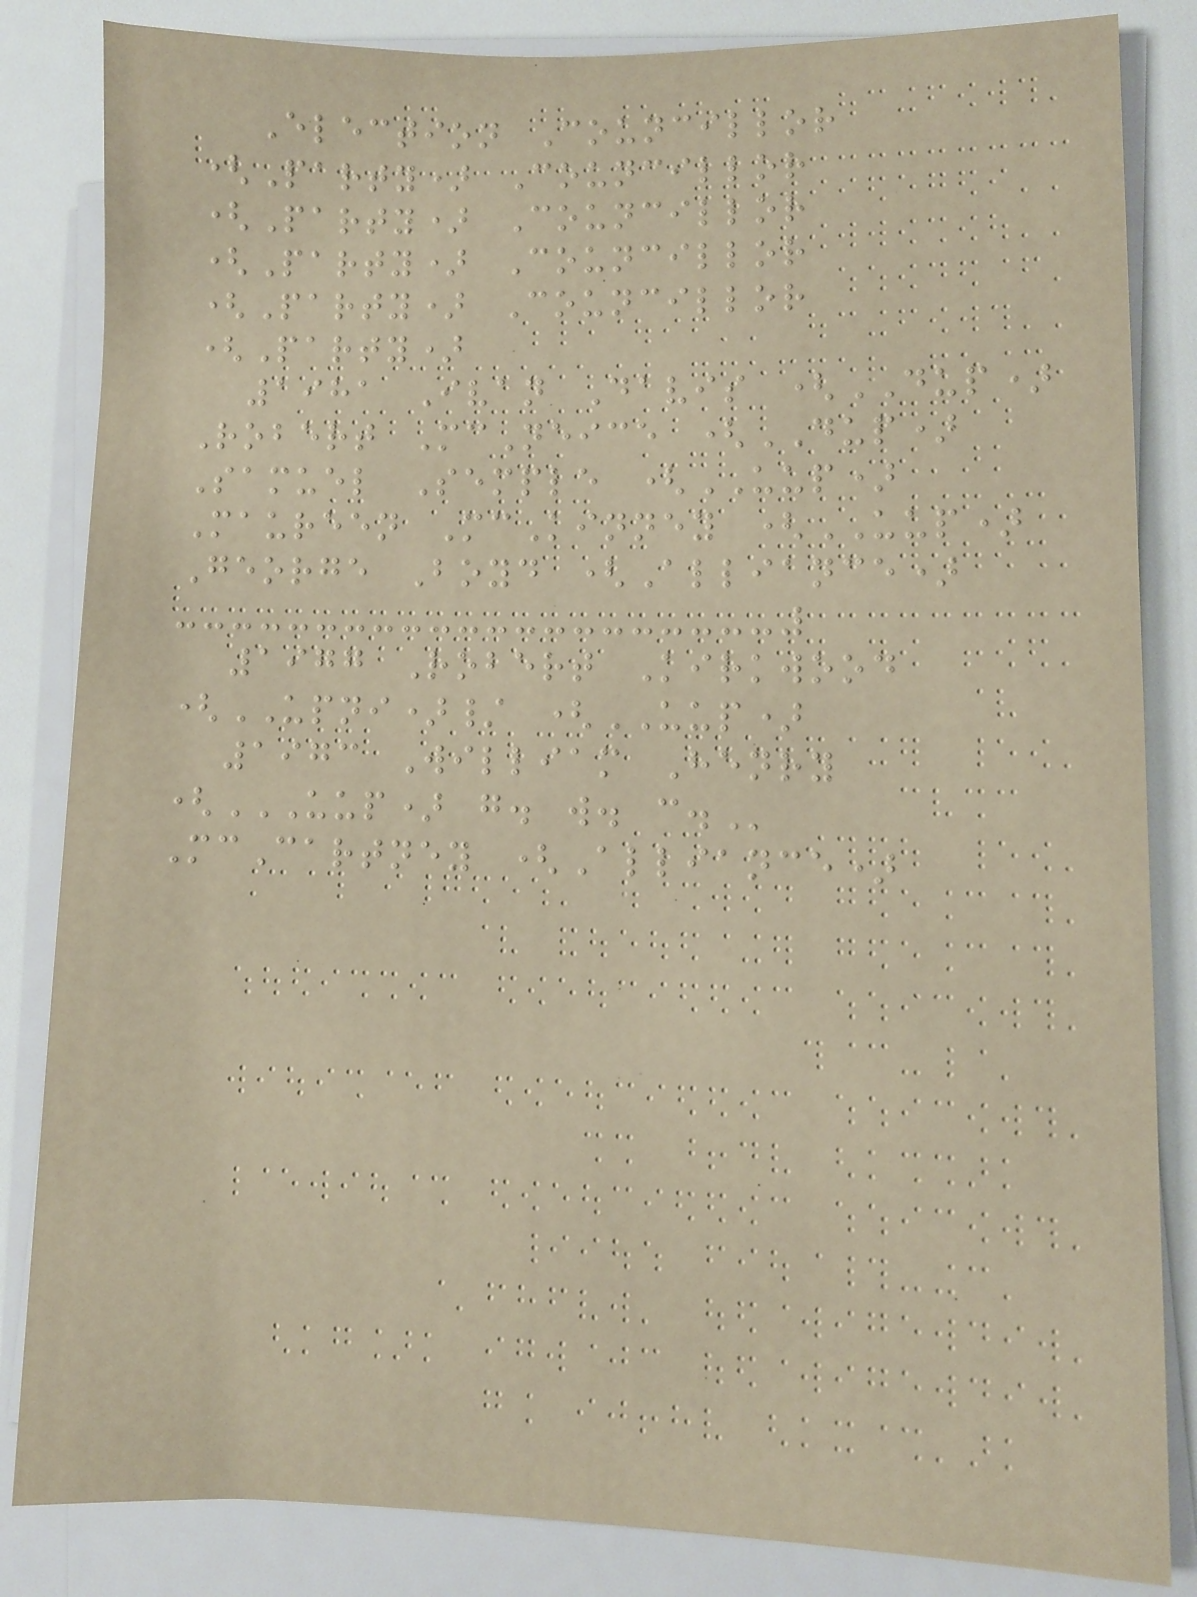Election Councillor
(Party) Councillor
(Party) Councillor
(Party) Councillor
(Party) Councillor
(Party)
1981 Ivan Davis (DUP)
Robert McNeice (DUP)
Samuel Semple (UUP)
Maureen McKinney (UUP)
George Boyd (Alliance)
1977 Robert Kirkwood
(UPNI)/ (UUP)
1973 William Henry
(UUP) G. W. C.
McCartney (Alliance)
